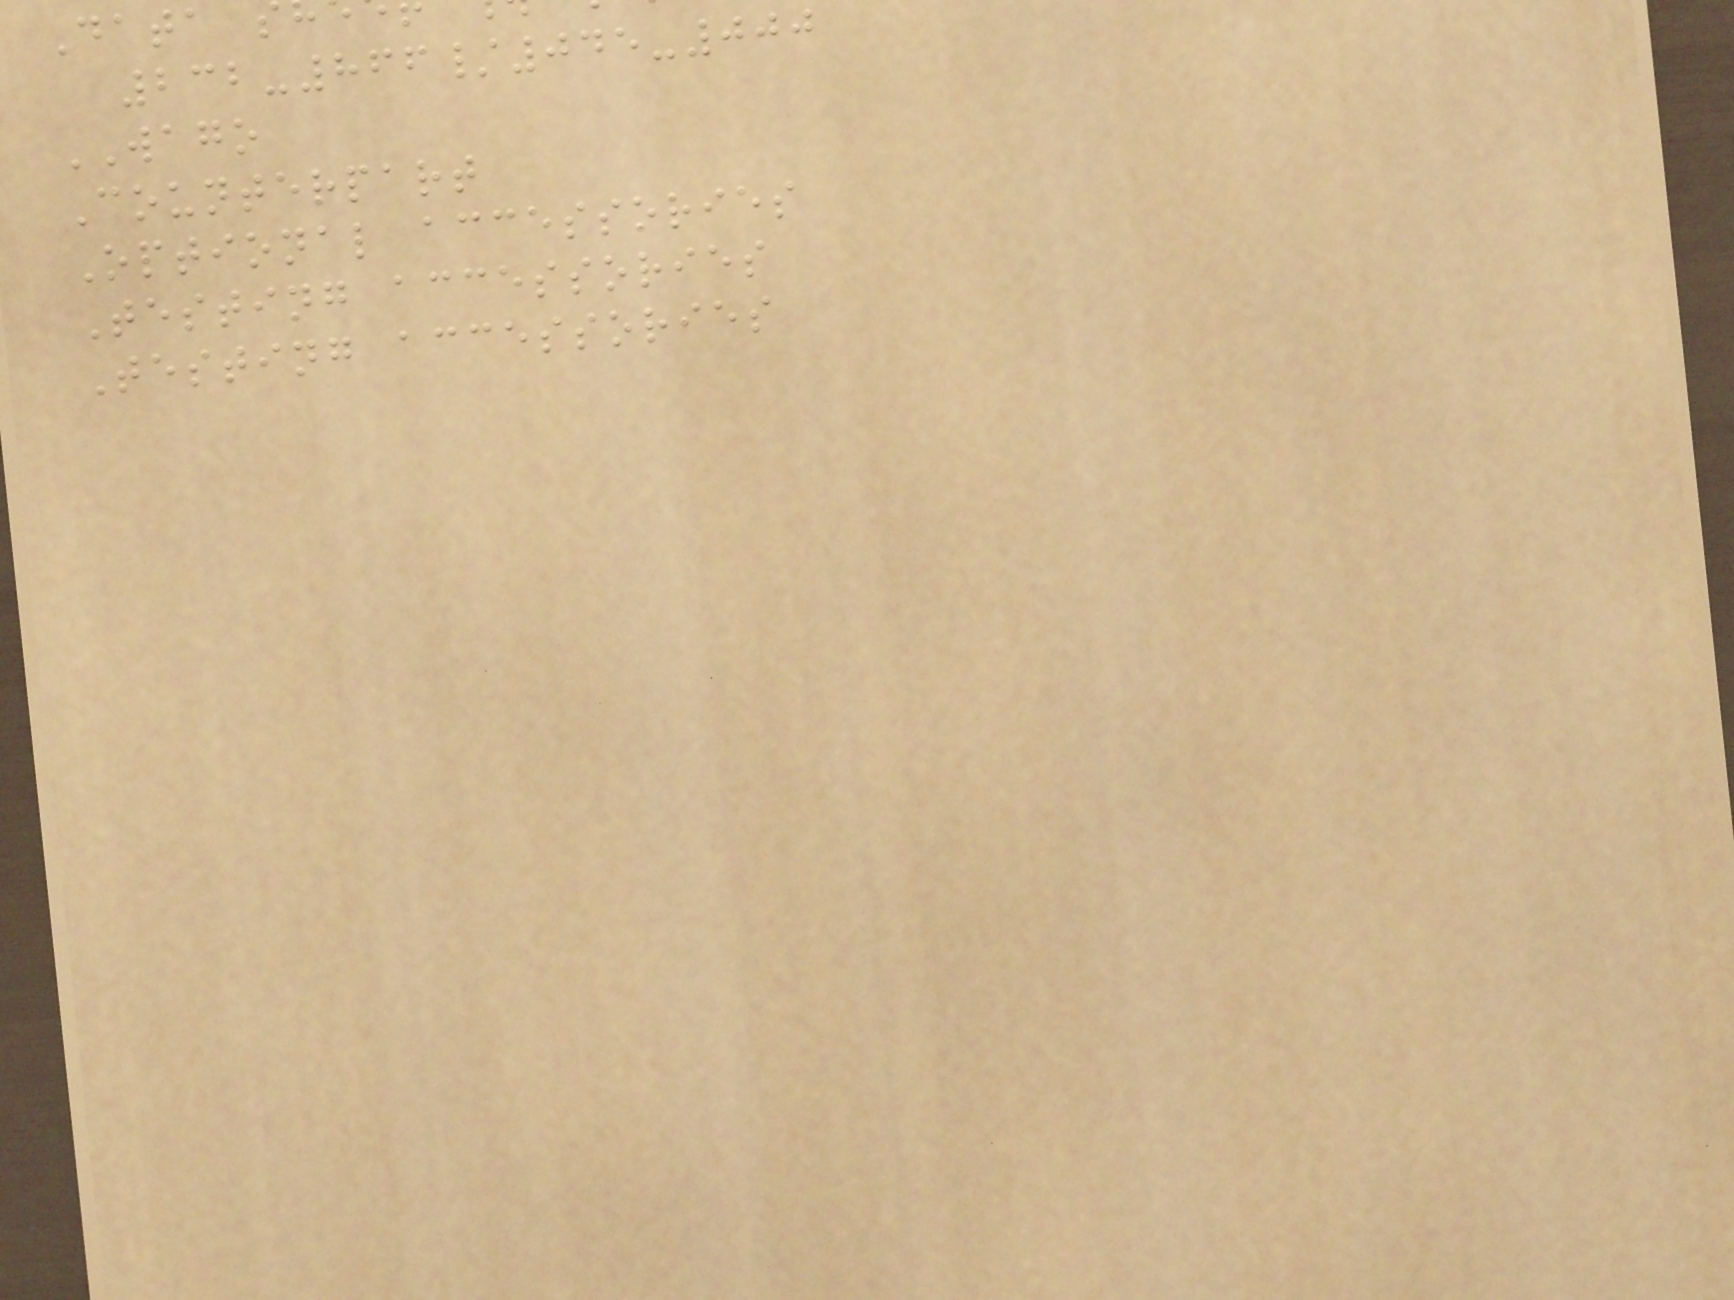232-866/045-000
WAGO
Counterpart
Optional accessories
Testing accessories
Testing accessories
